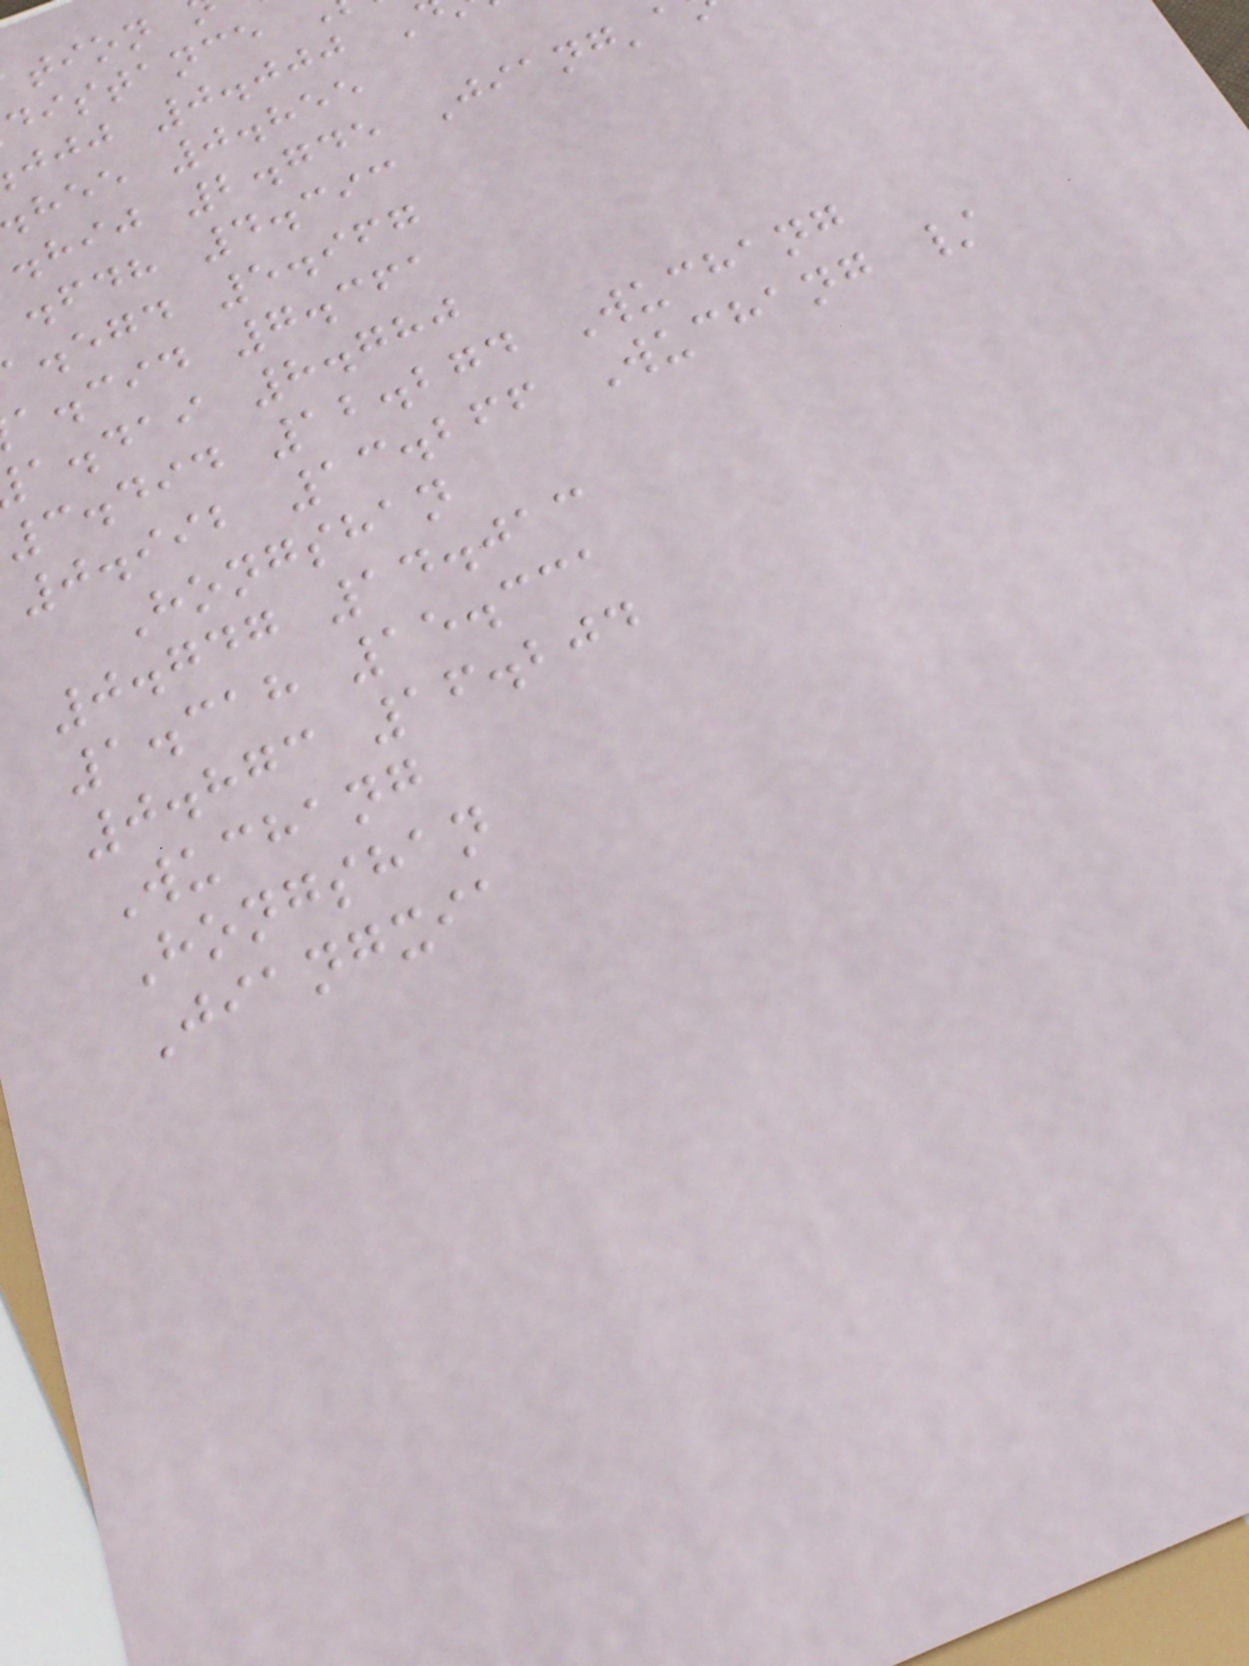distance
jjj 0.000
hee 0.855
.hij 2.745 Jiang'
.fdh 4.393
.egd 5.967
a.cid 7.361
a.dai 8.780
3.494 12.274 Wuchang
0.992 13.266 Wuchang /
Hongshan
0.747 14.013
1.318 15.331
0.873 16.204
Wuchang
Hongshan
Jiangxia
